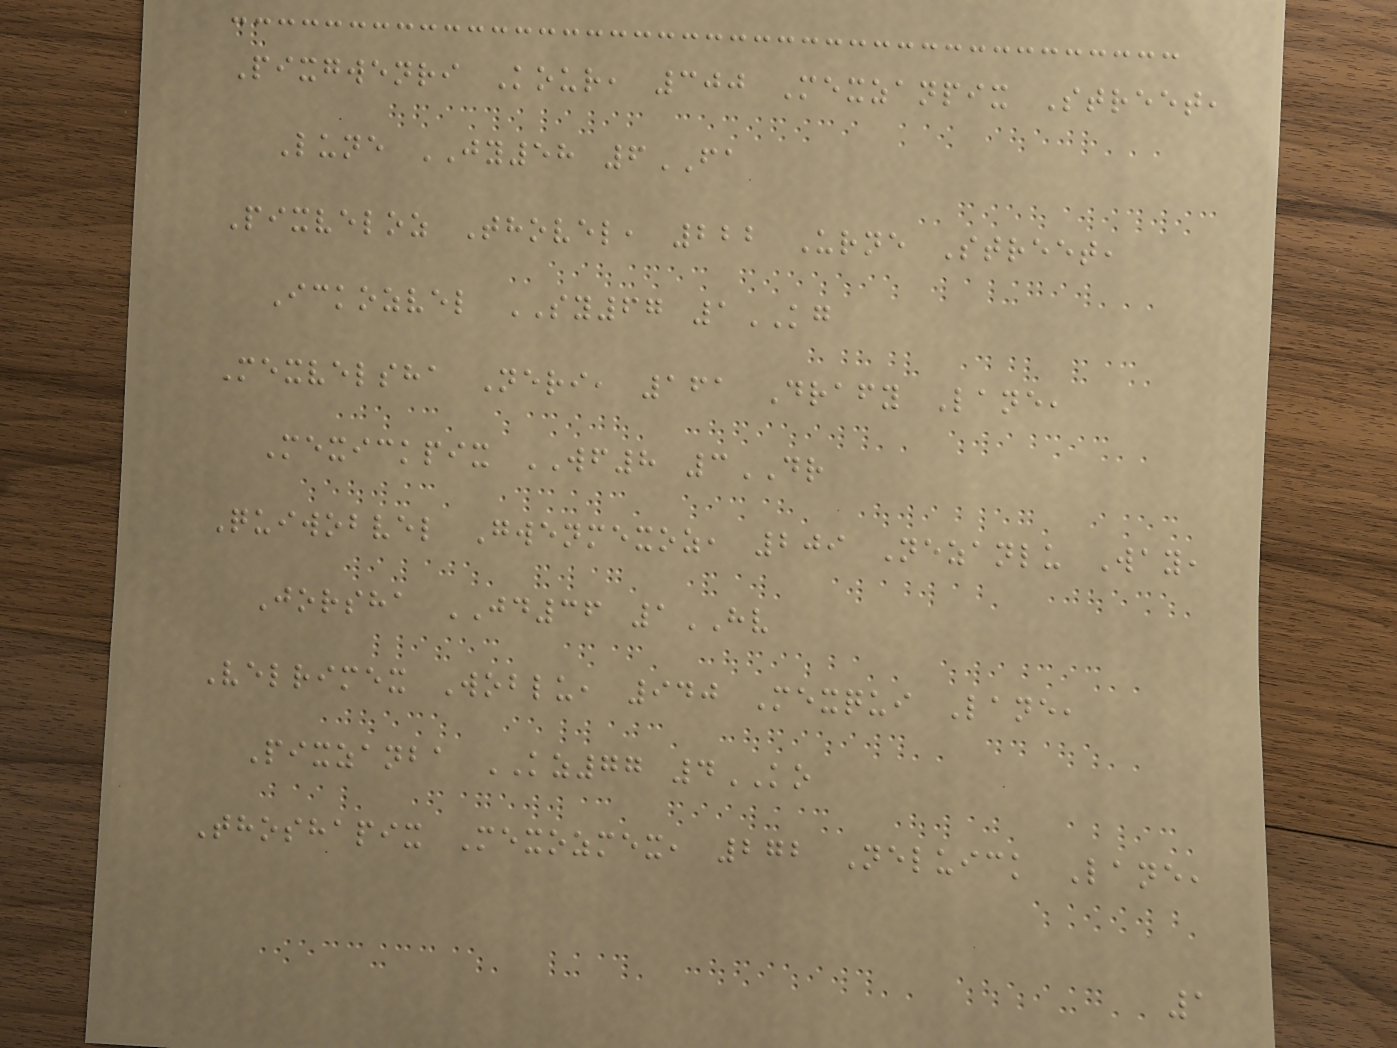Pixgwenri Kour, 300 Mexzanpix Street,
Lune JY58 6FA
Pixveloz Thovel, 222 Urne Street,
Ickozvel SY67 1KG
Mexvelsha Neri, 161 Drafy Lane,
Mexickpix WF8 3DR
Quiwobvel Gwenmexoz, 209 Nezanlu Way,
Jorsha JD36 1HV
Velrimex Woblu, 940 Mexqui Lane,
Pixzanba KZ77 4KO
Thoshapix Mexozmex, 272 Neluick Lane,
1
